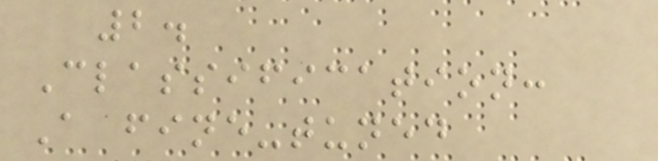2.
Classification:
A fine-tuned
